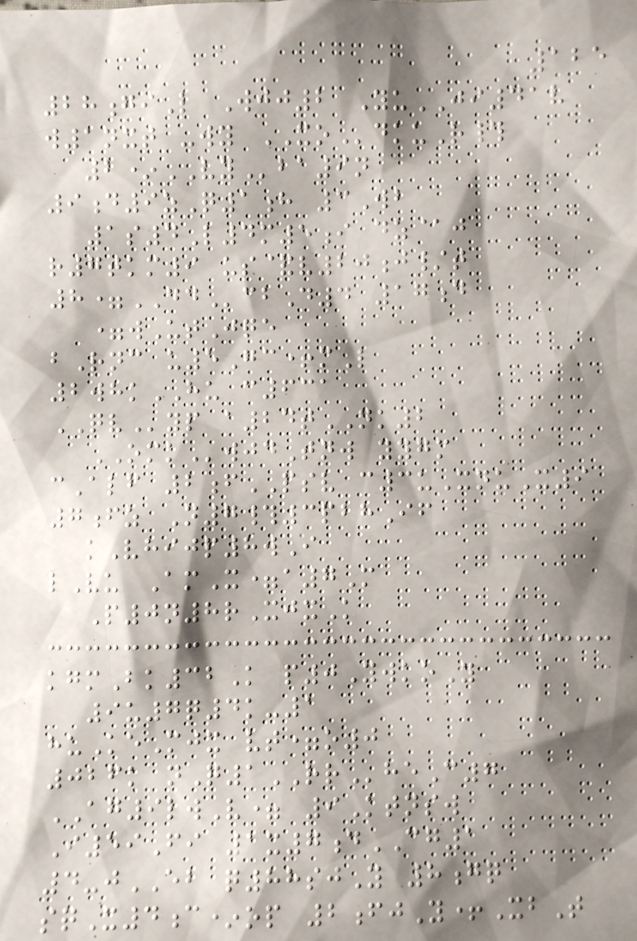125
28giL Wjj2 YuJI41v
w1nxt -wy XOdkuR#
2*VYba9n
9d9zQ1h 3Wb
1s4L4m5i dz@j
r7tkm9 us&v20j/t
8=DDcbD4 17d
=wUtJqe
bRnc u5Gc+mL
2whkHU c631
QVyp a24tNK2
OMKwjdTnw yygm
cAlf 2fPSV c3uXnuX9
7fz N7#3pbhIf
kVhijp8wI
lVu AmX=a7M
P0n8rXjxK
kgmBk32K p0YwkoY
9u7q4k-1
huKeMjx vt=o0
026k nQ1RRheC7
AG9lwV= 9Ktnsw
I59Fi 1x7dCG1
4-jEB q88sjY 8gq
sqX4c*op 2fjY+XbT
